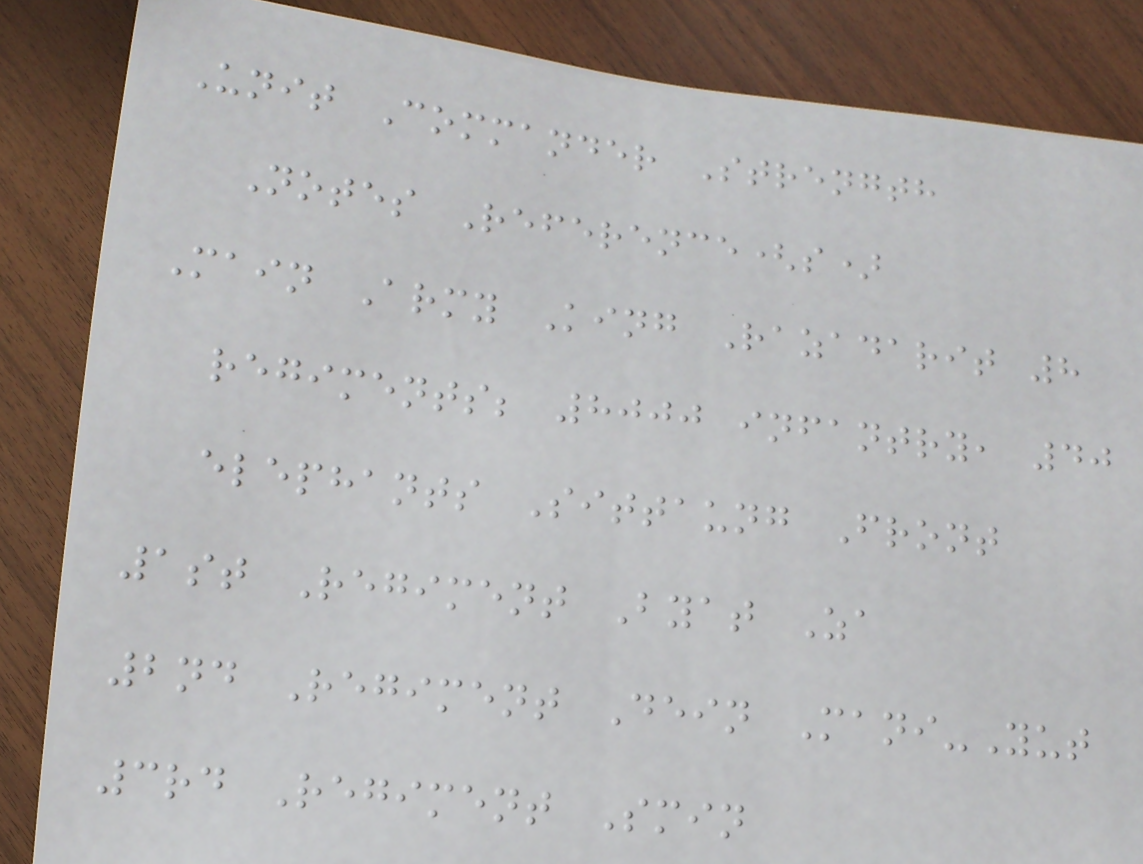Unit Commander Strength
Notes Reference(s)
Main Army King Razadarit 8
regiments; 8000 infantry, 40
elephants Sittaung Front
1st Regiment Byat Za
2nd Regiment Dein Mani-Yut
3rd Regiment Smin
